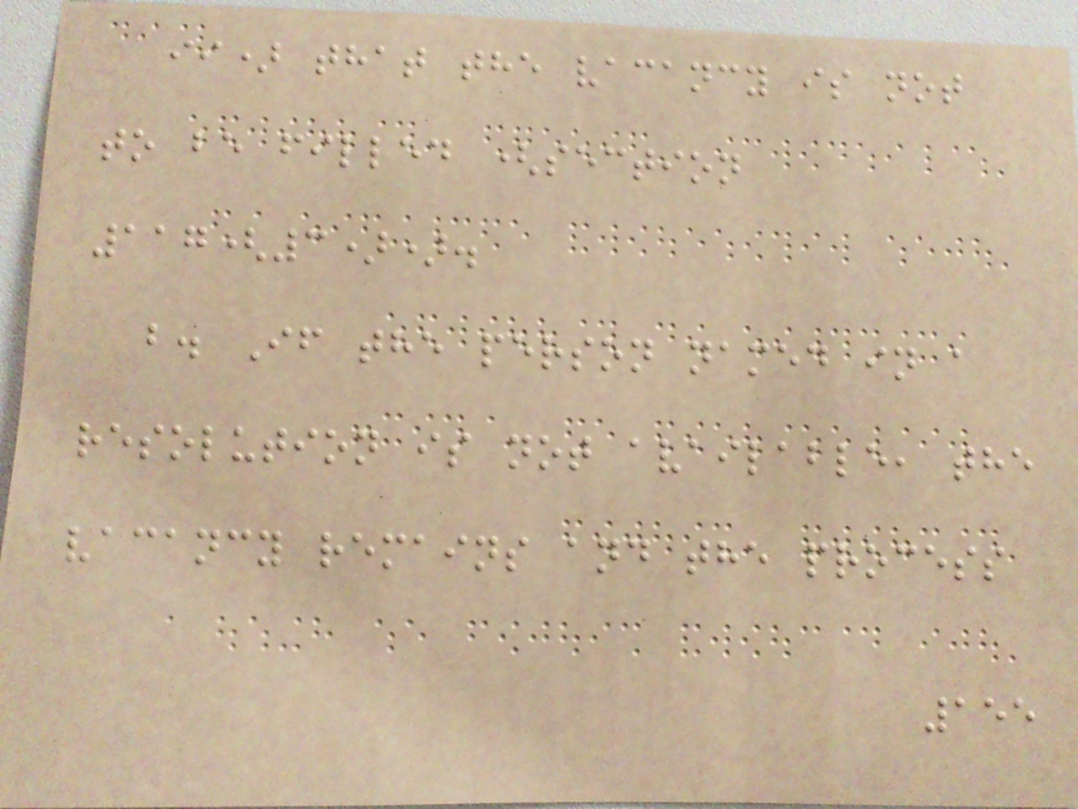ii) that the vacancy is not
to be filled (section
117(3)).
b. If the person named in a
resolution is not available, the
vacancy remains and the process
155
